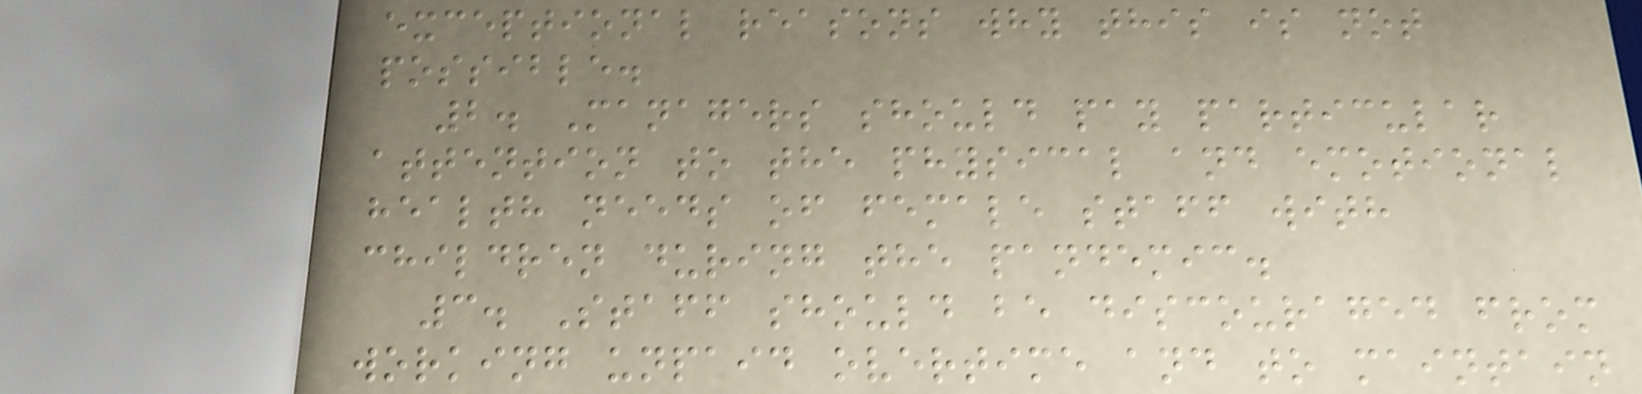exceptional reasons why this is not
possible.
2. Managers should pay particular
attention to the physical and emotional
health needs of female staff with
children during the pandemic.
3. Staff should be discouraged from
working unpaid overtime and to maintain
